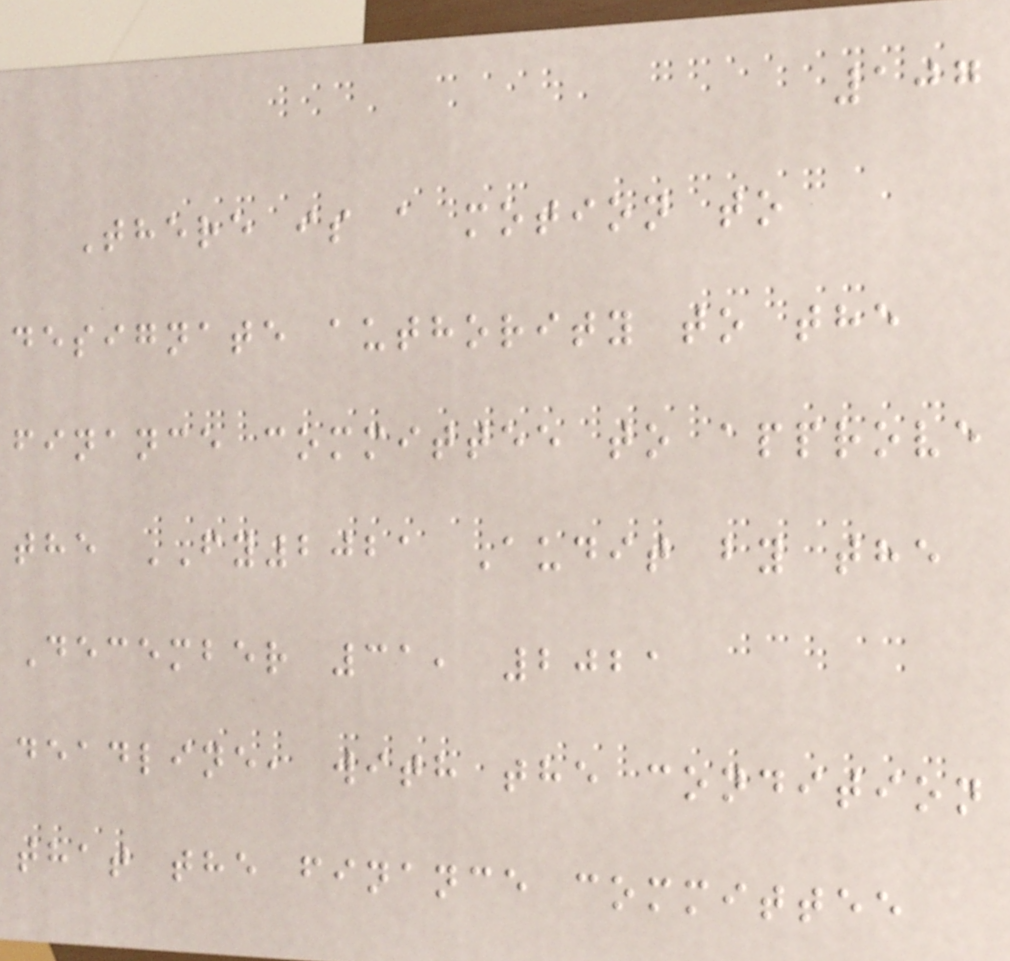107
There is a motion to
designate authority to the
finance committee to approve
the FY2021 Audit by the
December 31, 2021
deadline, with the condition
that the finance committee
